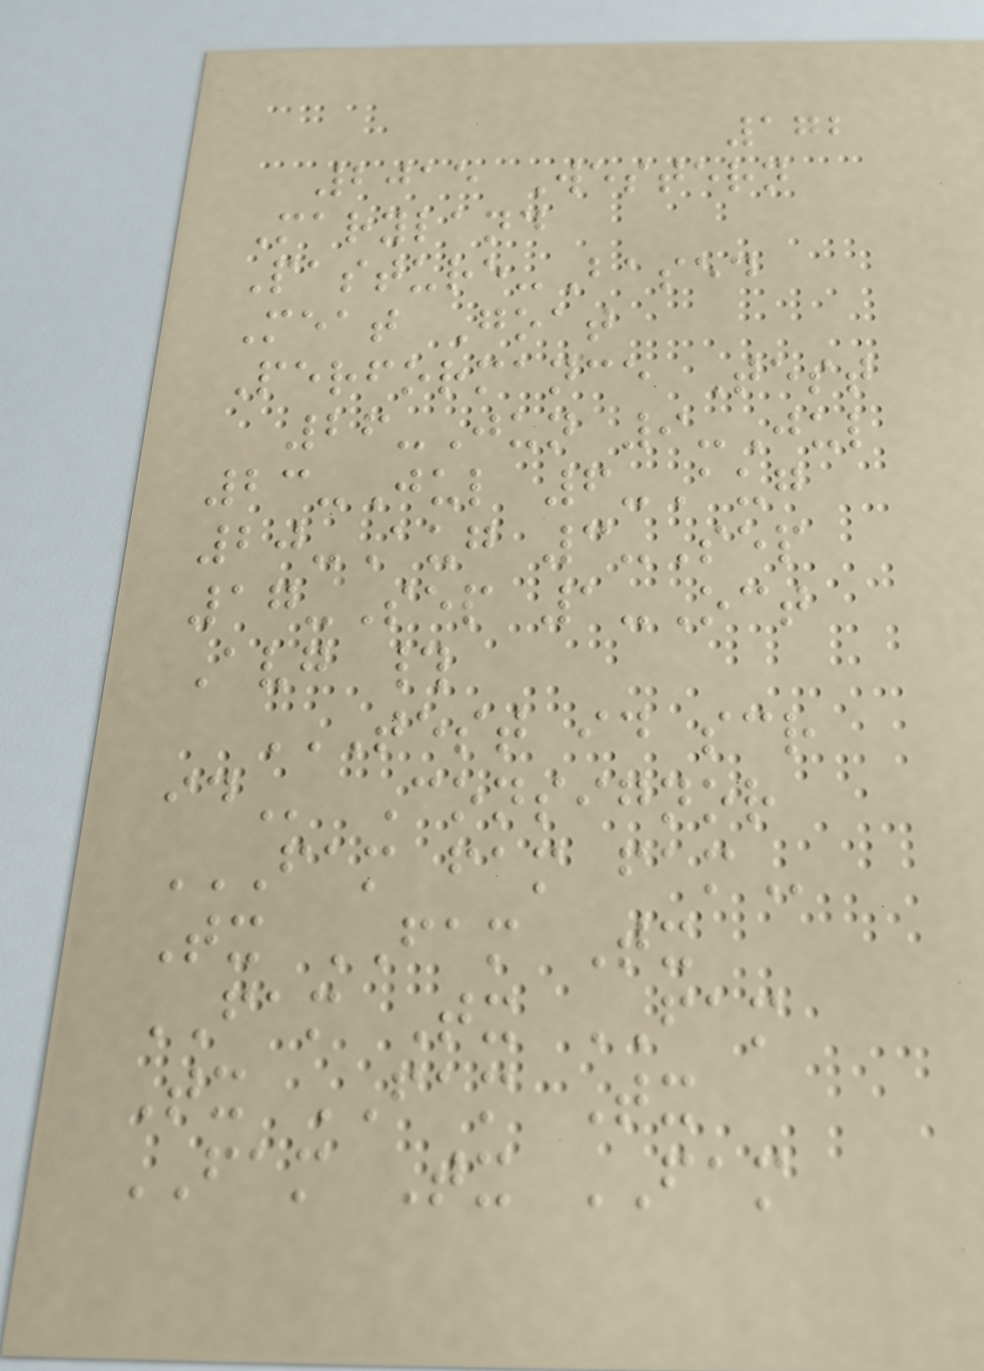172
2015 Western
Maryland
Pasture-Based
Meat Goat
Performance Test
26-Jun 9-Jul
23-Jul 6-Aug
20-Aug 3-Sep
17-Sep 1-Oct
Avg #
TEST ID SCR
ID Consignor
FAM FAM FAM
Tx FAM Tx
FAM Tx FAM
Tx FAM Tx
FAM Tx FAM
